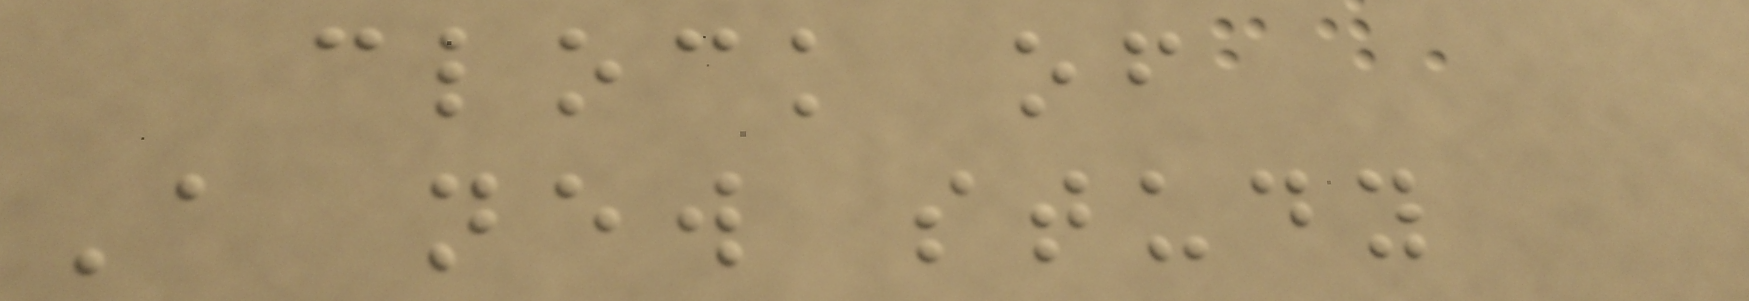clock of
A new study
